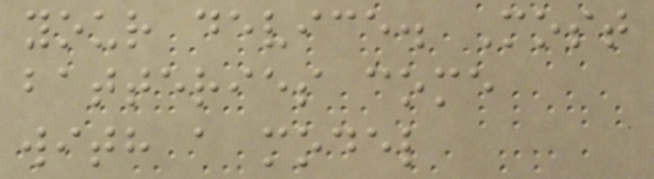your device. Most
batteries come
with a model
